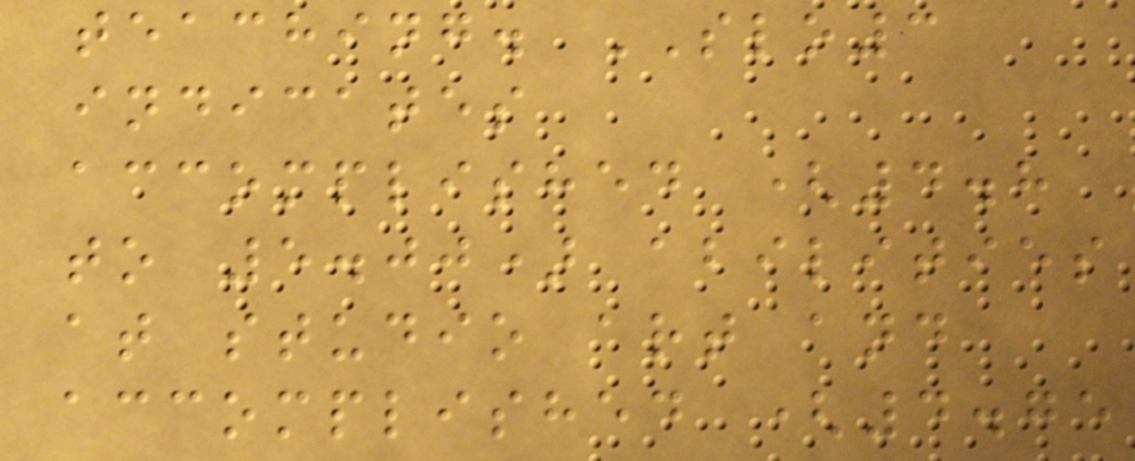teaching. SLO3
indicates
accomplished (4.8
to 5.00) abilities
at studio art and
accomplished (4.75
